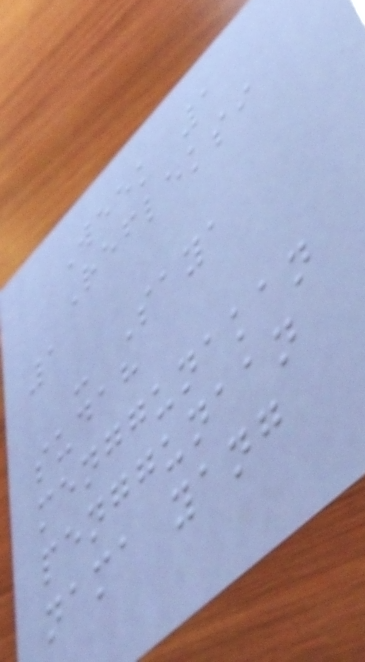Week 1
Refleksi
1
- Saya
sudah
menggunakan
penggunaan
nama yang
